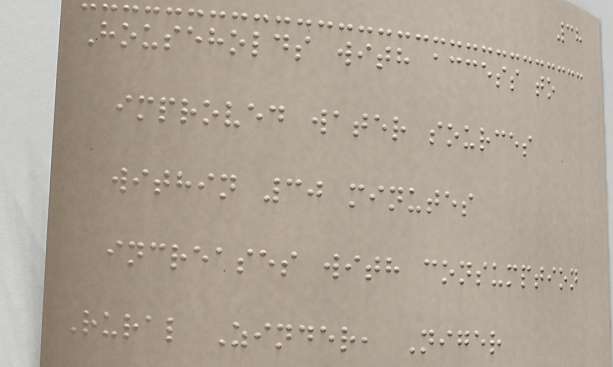38
Households with access to
improved water sources
within 30 minutes
increases with consumption
Rural Zinder, Niger
